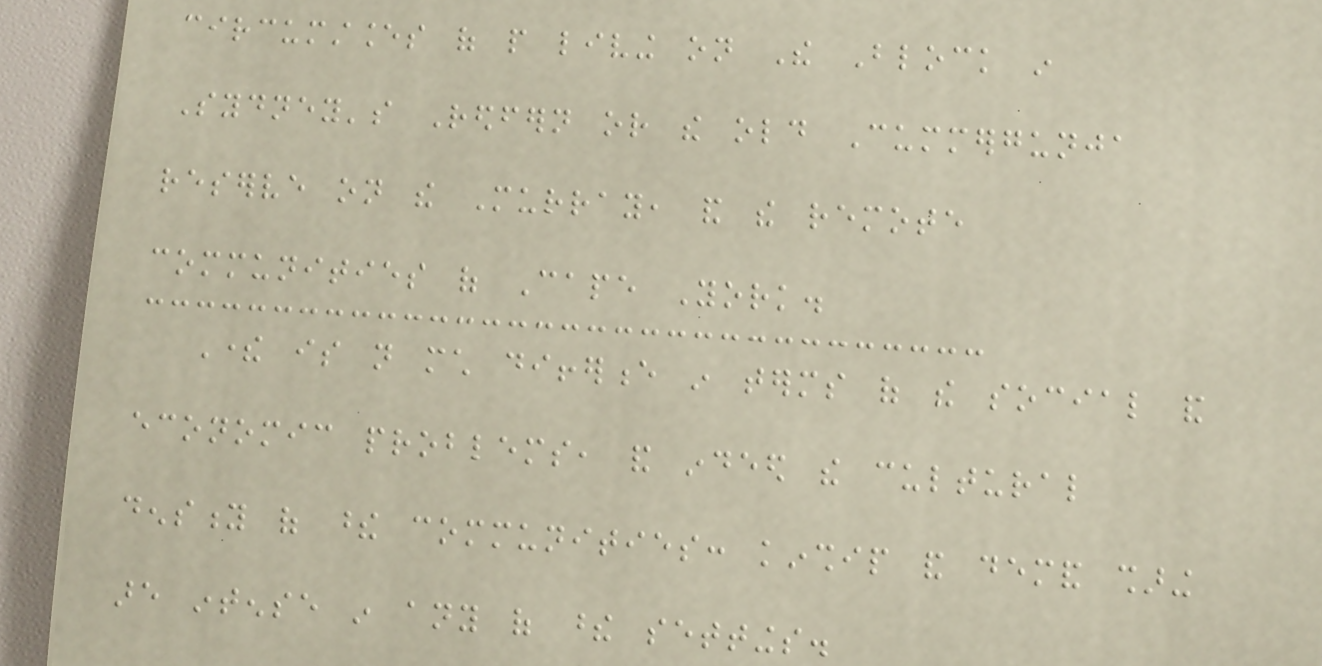circumstances of people living on The Block in
Sydney's Redfern or the old Cummergunja
reserve on the Murray, and the remote
communities of Cape York.
There is not much difference in terms of the social and
economic problems, and indeed the cultural
density of these communities: kinship and demand sharing
are intense in any of these settings.
